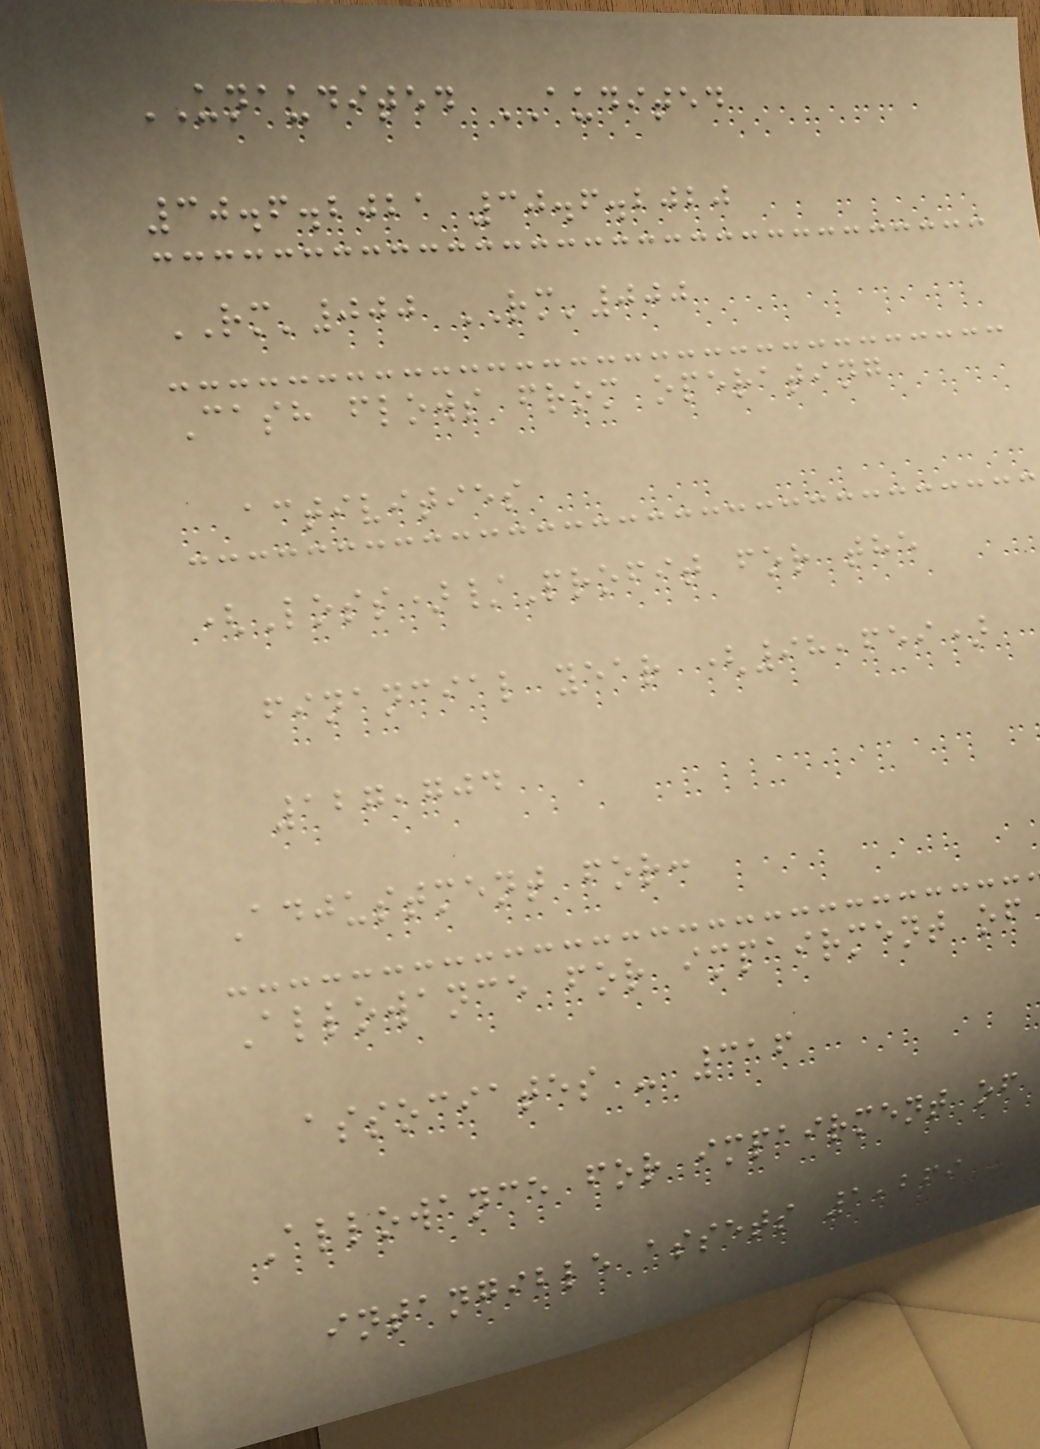UNAUDITED AUDITED
30.6.2021 30.6.2020
RM'000 RM'000
Cash flows from operating
activities
(Loss)/Profit for the
financial year (98,659)
127,704
Adjustment for:
Allowance for impairment of
associates - 316
Allowance for impairment of
intangible assets 1,269 -
